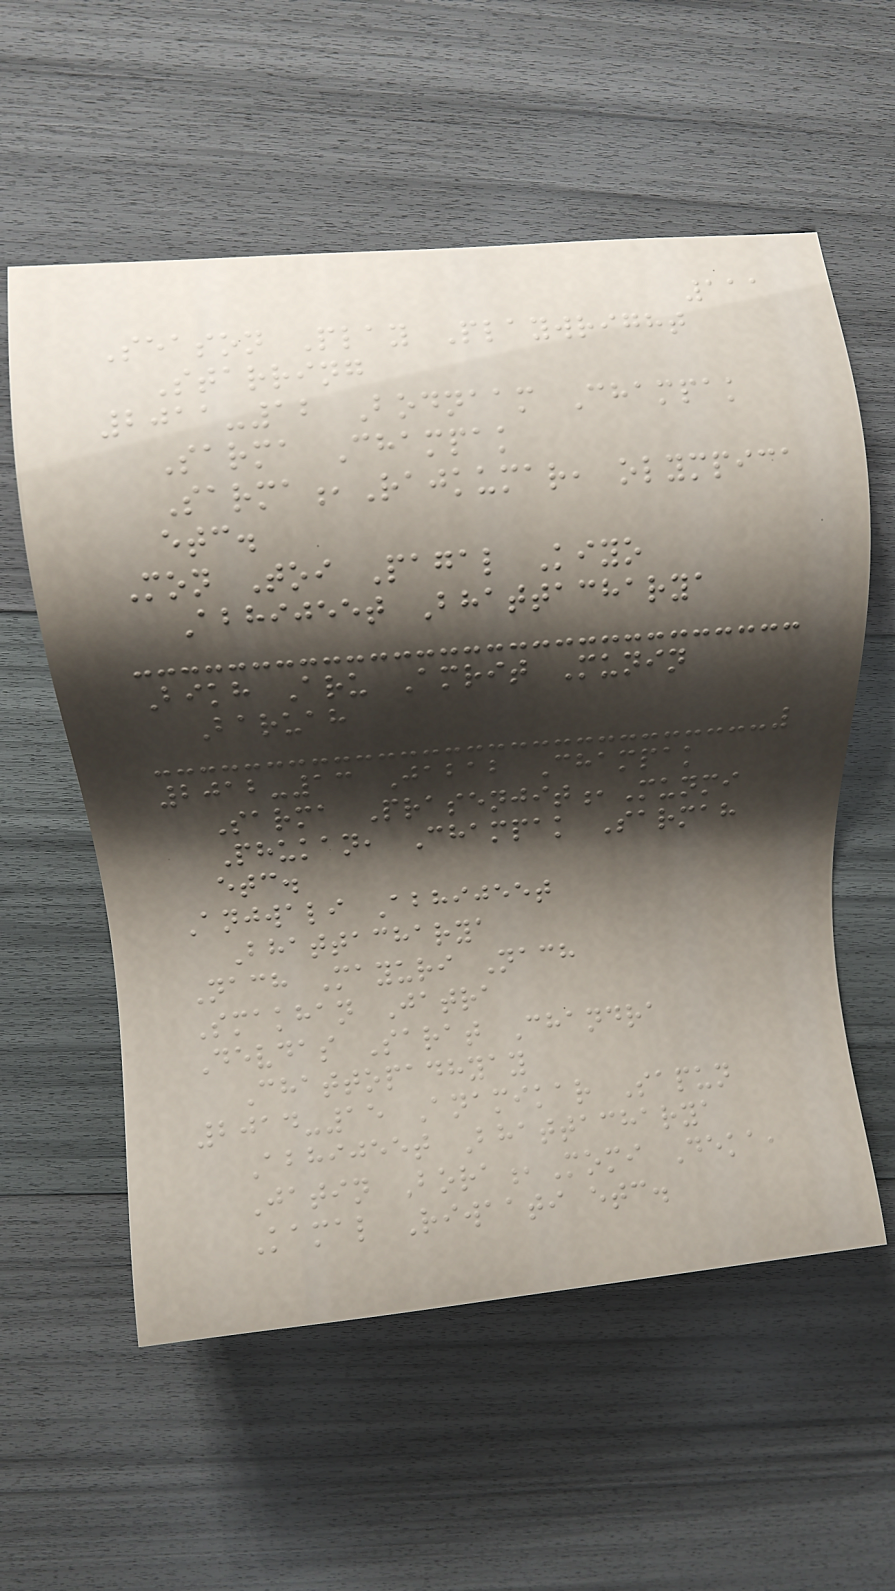111
Season Play Playwright
Starring
2011-12 Bodnaam Champak
Sarma Champak
Sarma,Rajkumar, olympica
etc.
Mon Toi Pagal Kiyo
Abhijeet Bhattacharya
Bikh Aru Amrit Munin
Baruah
2012-13 Jabab Champak
Sarma Prasenjit,Munmi
Phukan, Champak Sarmah
etc.
Anjwali Abhijeet
Bhattacharya
Nach Mayuri Nach
Smakhan Jatra
Devdas Sarat Chandra
Chattopadhyay
2014-15 Anamikar Sapun
Abhijeet Bhattacharya
Jatin Bora,Momi Deka,
Kamal Riwaati etc.
